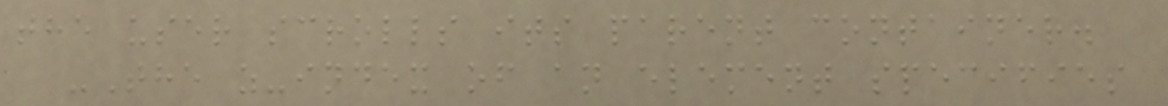the user scrolls its parent container.
-The z-index of an element specifies
